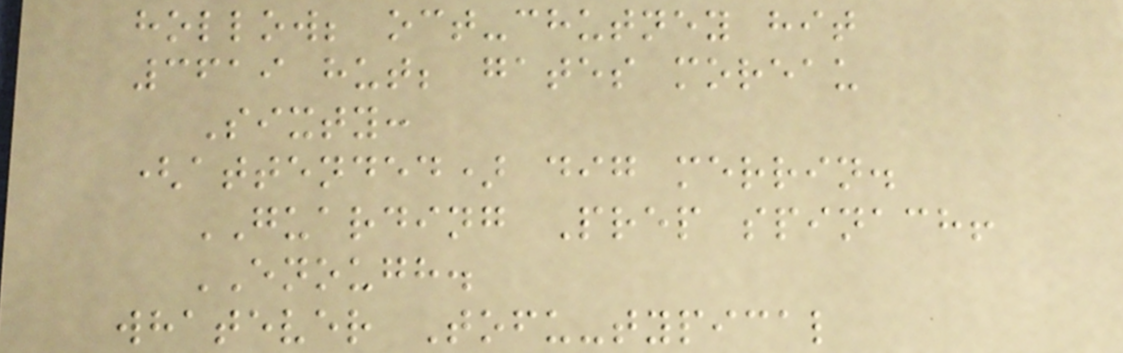hollow; oct-chutney hit
3619 hut; gates moreau
Sixty:
(attended) dig merrin.
GUARDING Prep spinach!
ENOUGH.
whatever Tofu-typical
